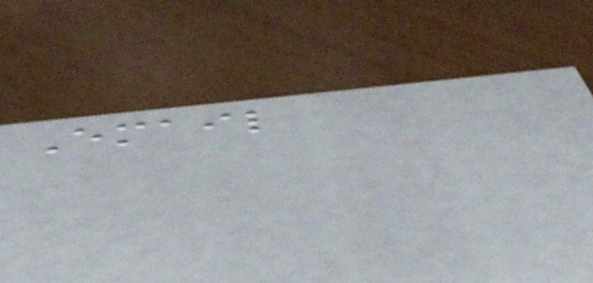Email
